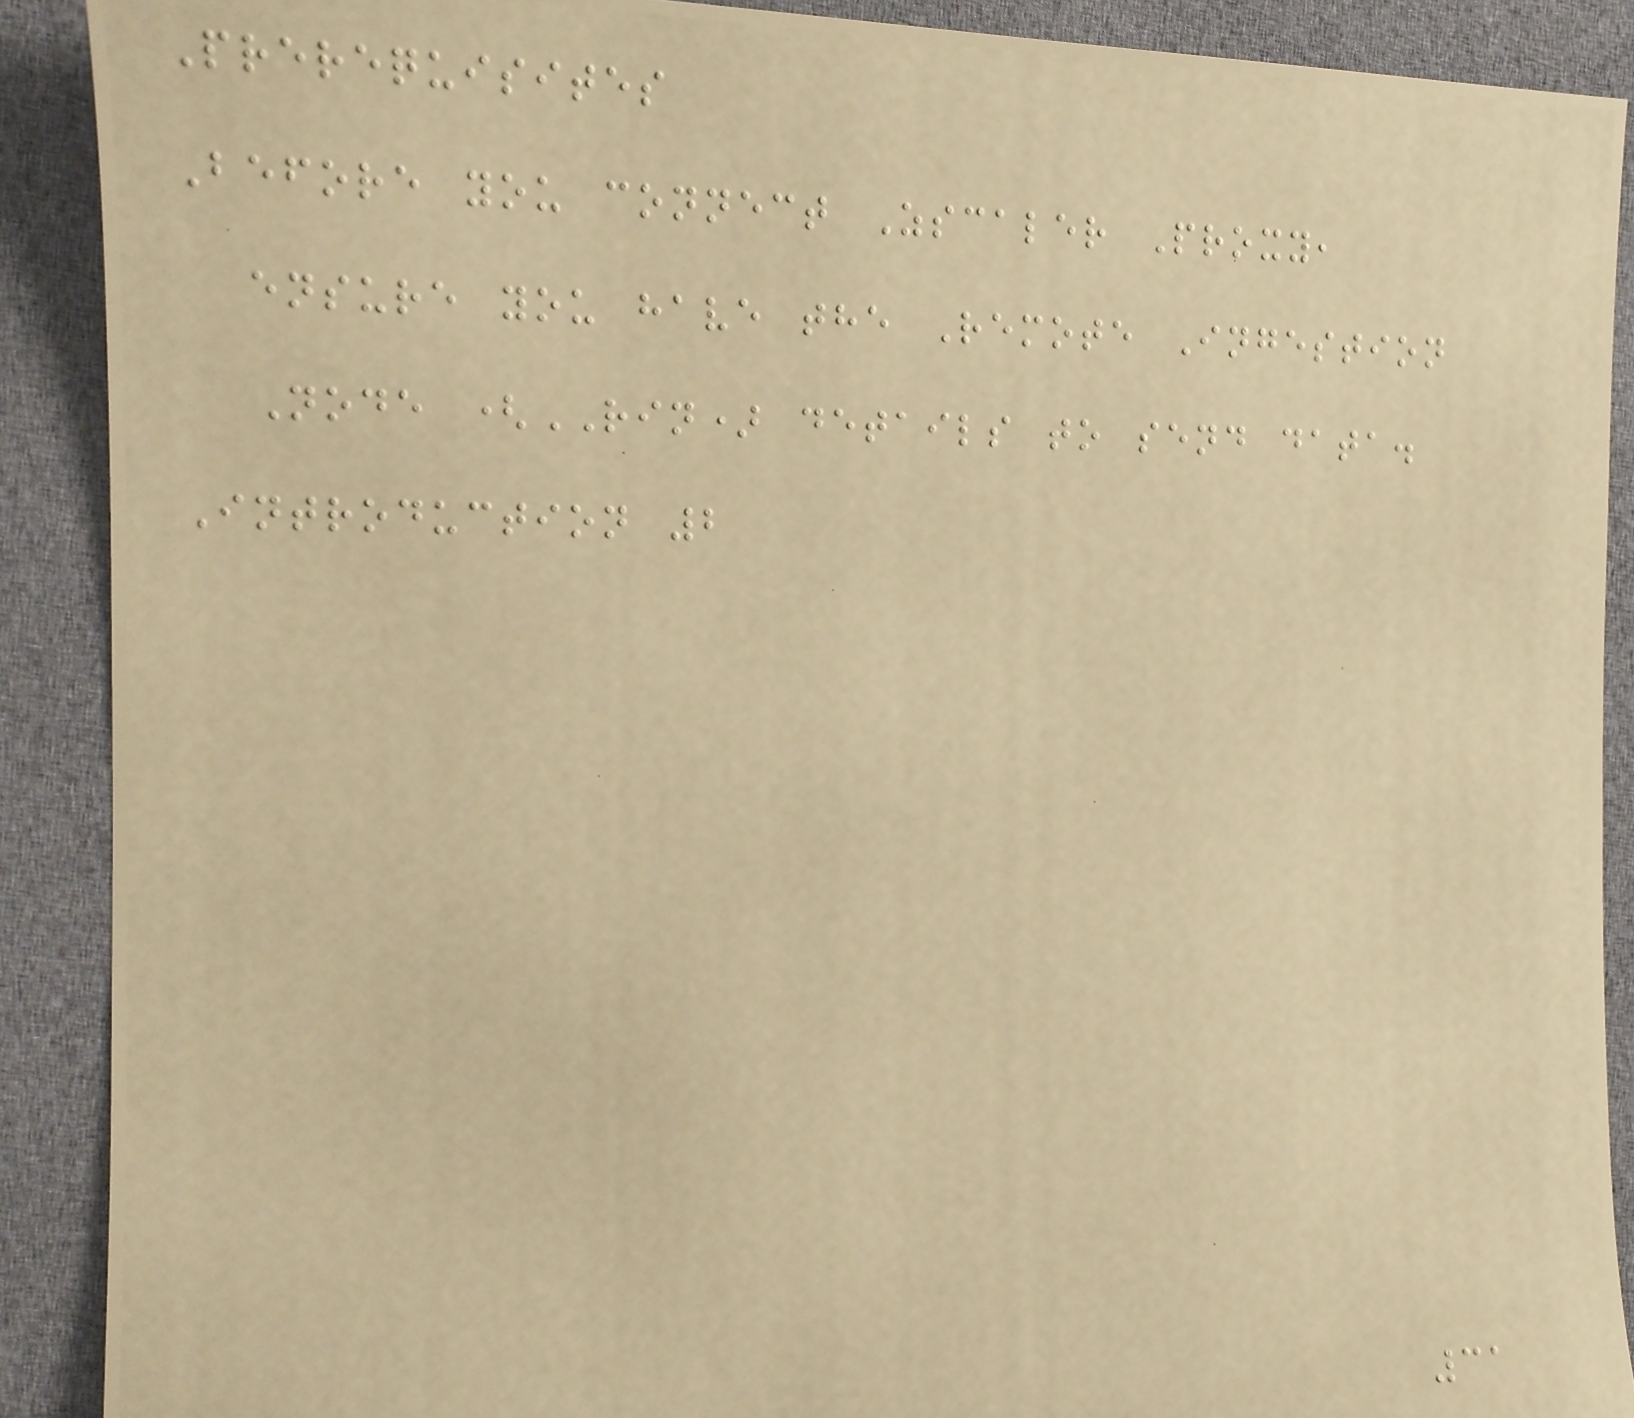Prerequisites
Before you connect Zscaler Proxy,
ensure you have the Remote Ingestion
Node (RIN) details to send data.
Introduction 2
31
